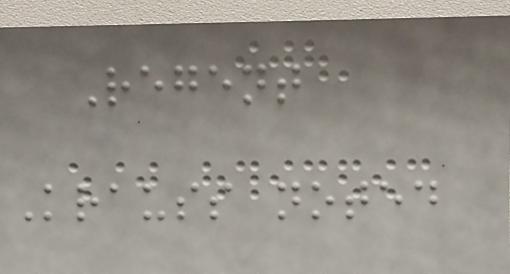Regent
Krauss noted
